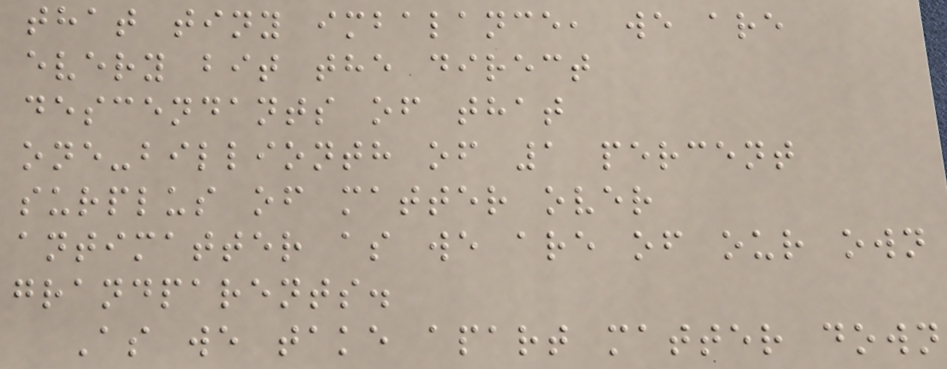that tiny imbalance, we are
every bit the direct
descendants of that
one-billionth of 1 percent
surplus of matter over
antimatter as we are of our own
grandparents.
As we take apart matter down
